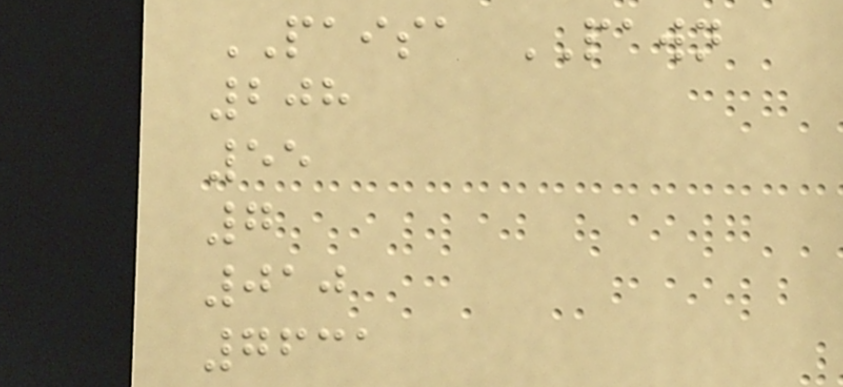PAISA PAWN
208
55
7
010
7631
